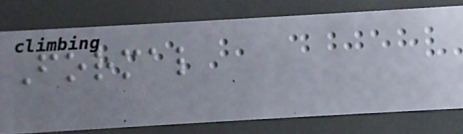Formal
